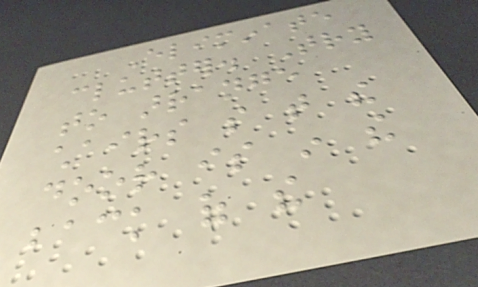Eliminate
clutter. Try
to arrange
chairs so that the
door is in the
back of the
